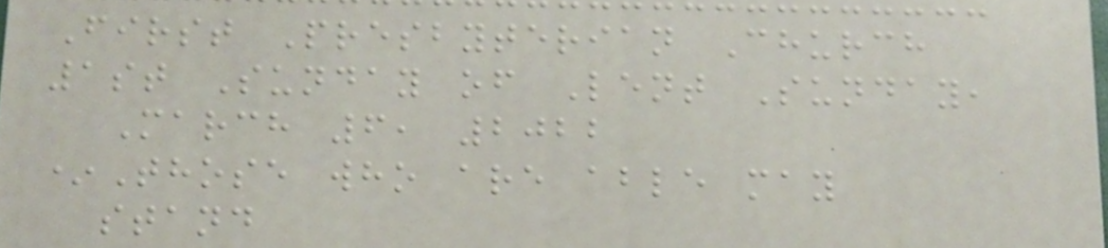First Presbyterian Church
1st Sunday of Lent Sunday,
March 6, 2022
*Those who are able may
stand
